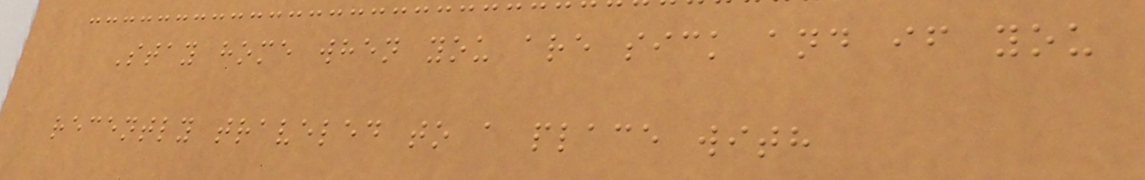Stay home when you are sick and if you
recently traveled to a place with
